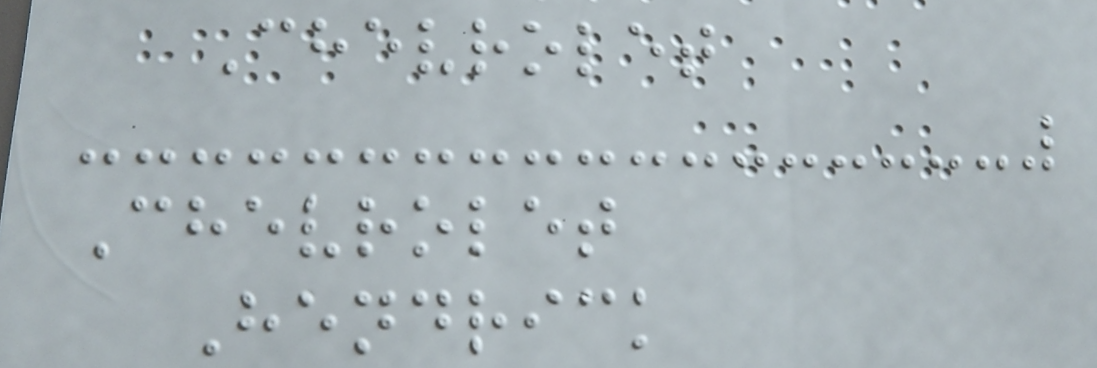Chevrolet
Chevrolet
Hendrick
